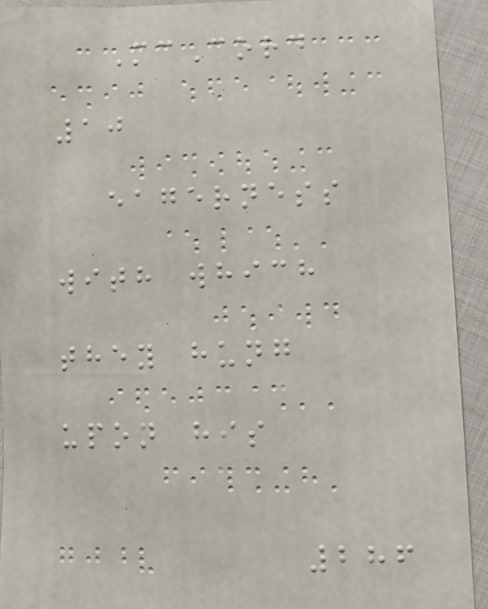McCord
10
eagerness
with which
they hung
upon his
286
